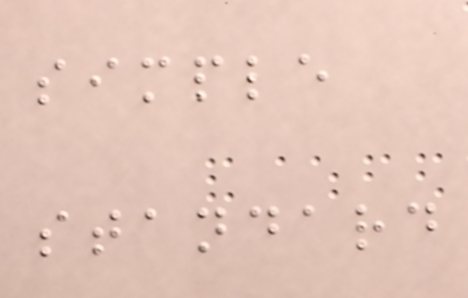simple
standard
